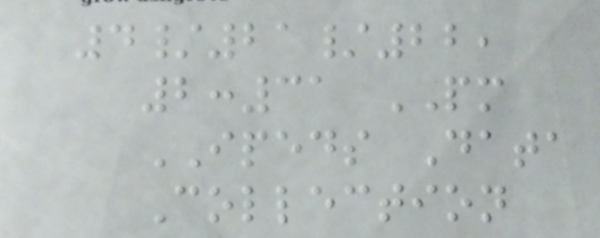4/21/22,
2:31 PM
IPEDS Data
Collection
